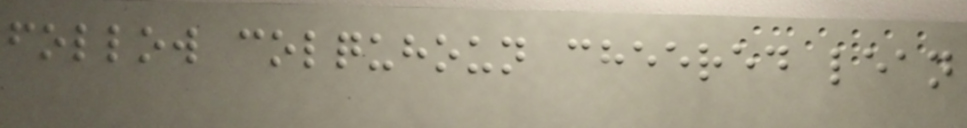follow colquhoun cheered lean
